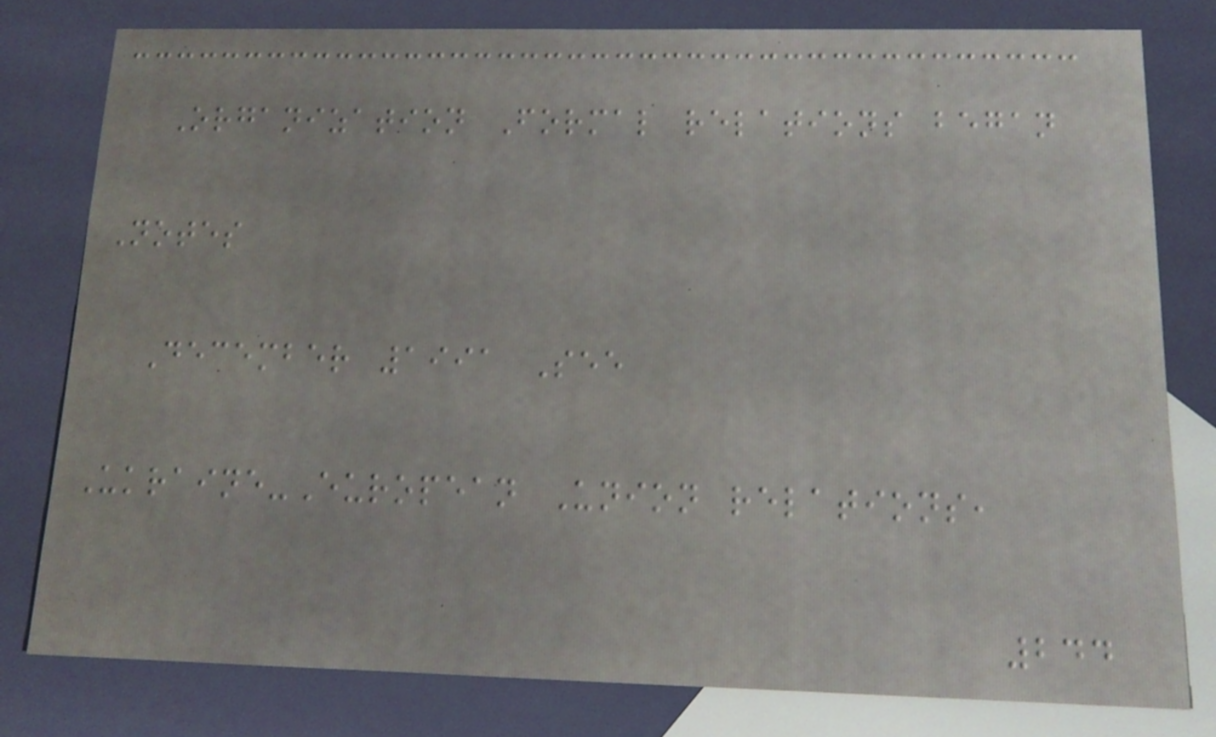Organization Formal relations began
Notes
December 1991 See
Ukraine-European Union relations,
244
